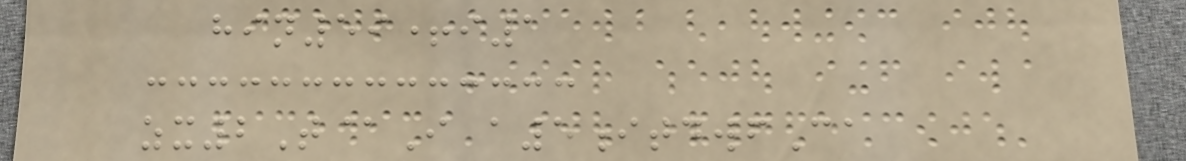hin59+i1
zx2T@I a5itdwfCa
